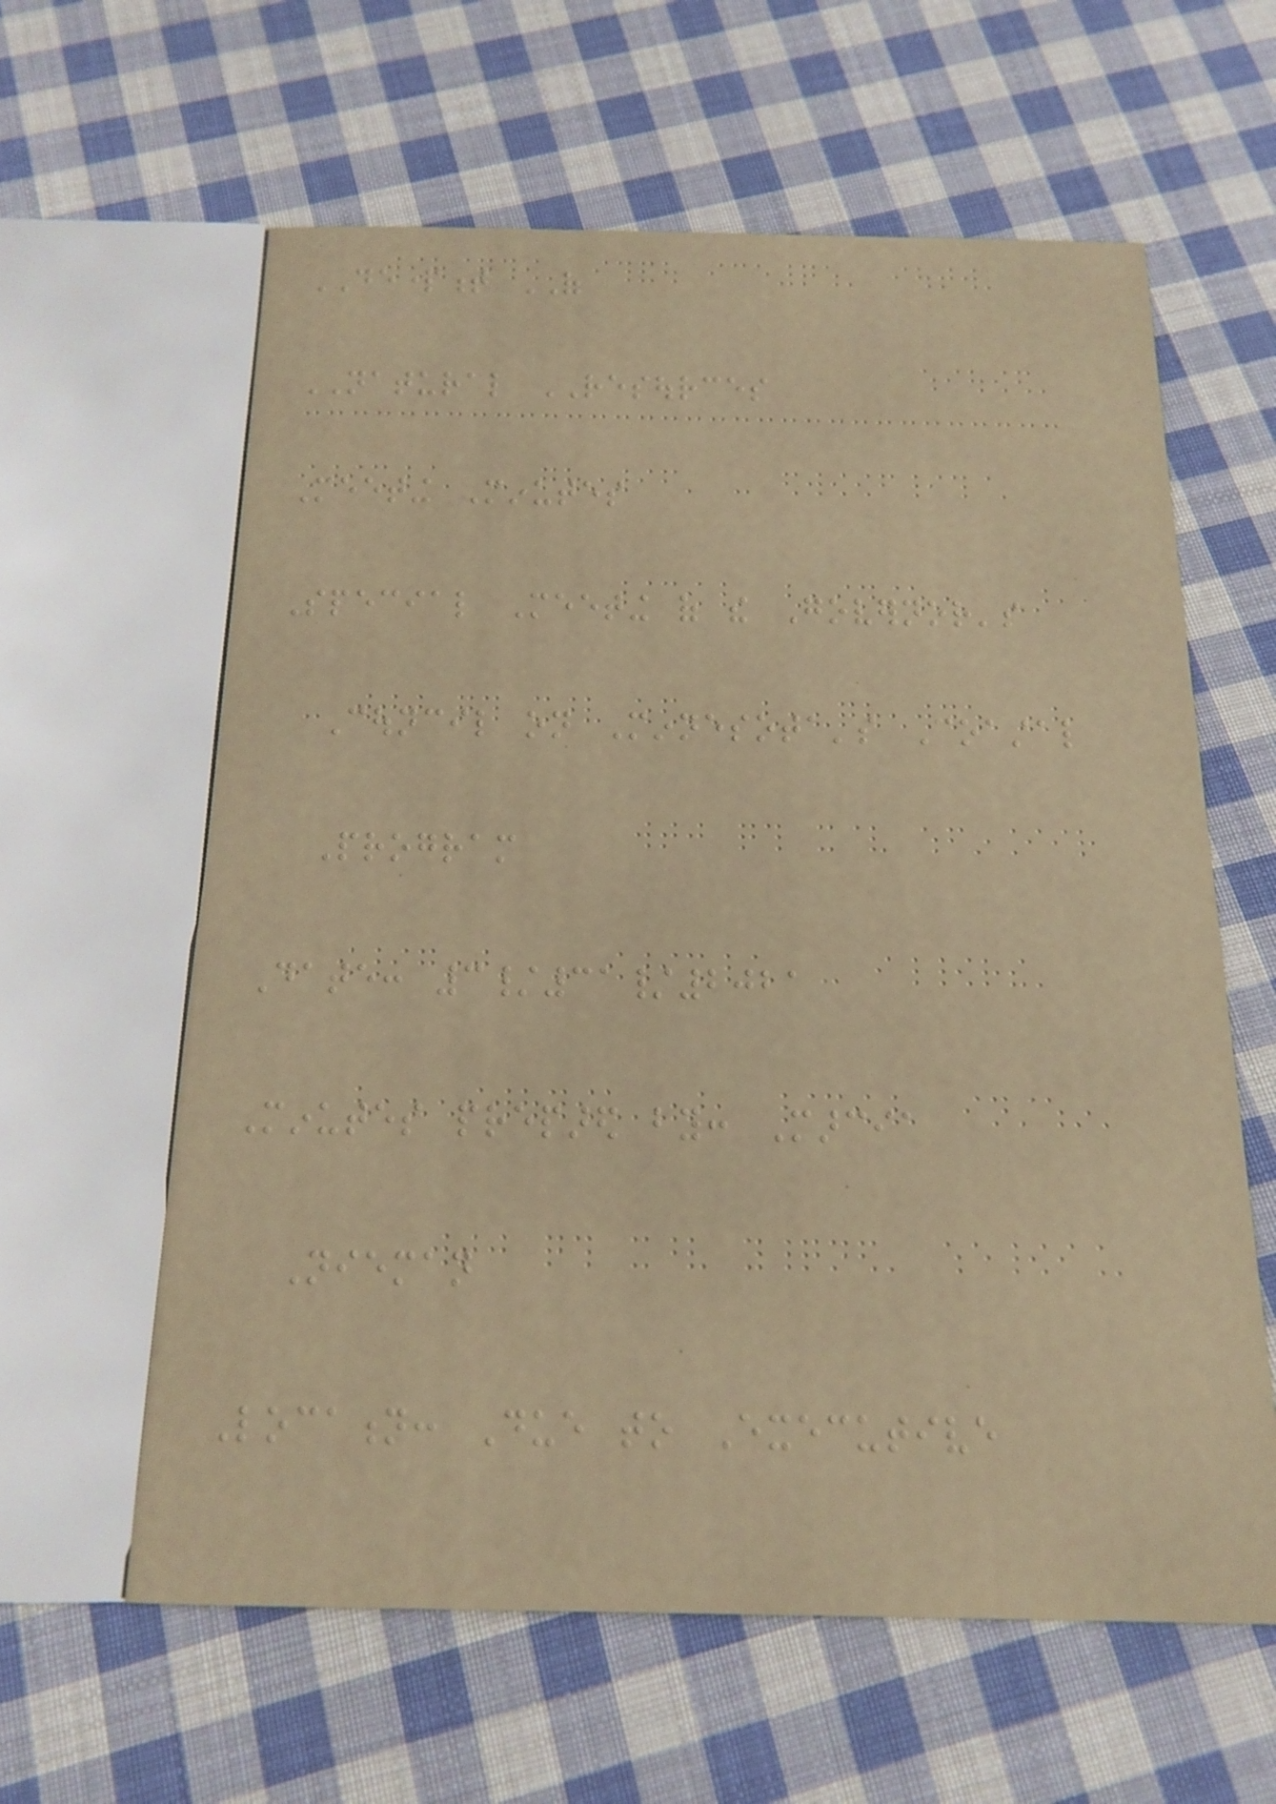DEPARTMENT OF
NATURAL RESOURCES
Meeting Minutes
Special Meeting of the Governor's
Council on Minnesota's Coastal
Program
Date: 3/31/2021
Minutes prepared by: Marcia
Nieman
Location: Due to Executive
